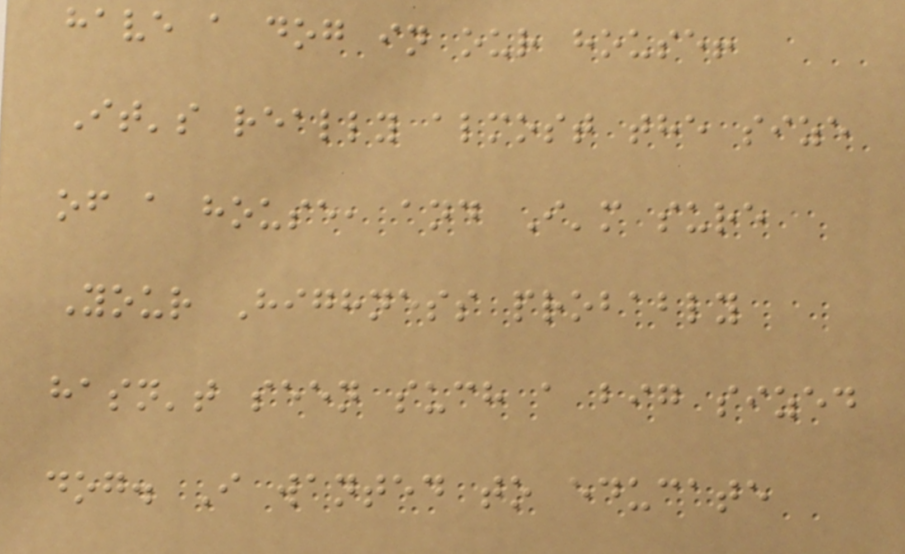have a dog in our house!
It's really almost the size
of a house, and I'm sure
Your Highness probably
hasn't seen such a big sized
dog. I wanted to educate
